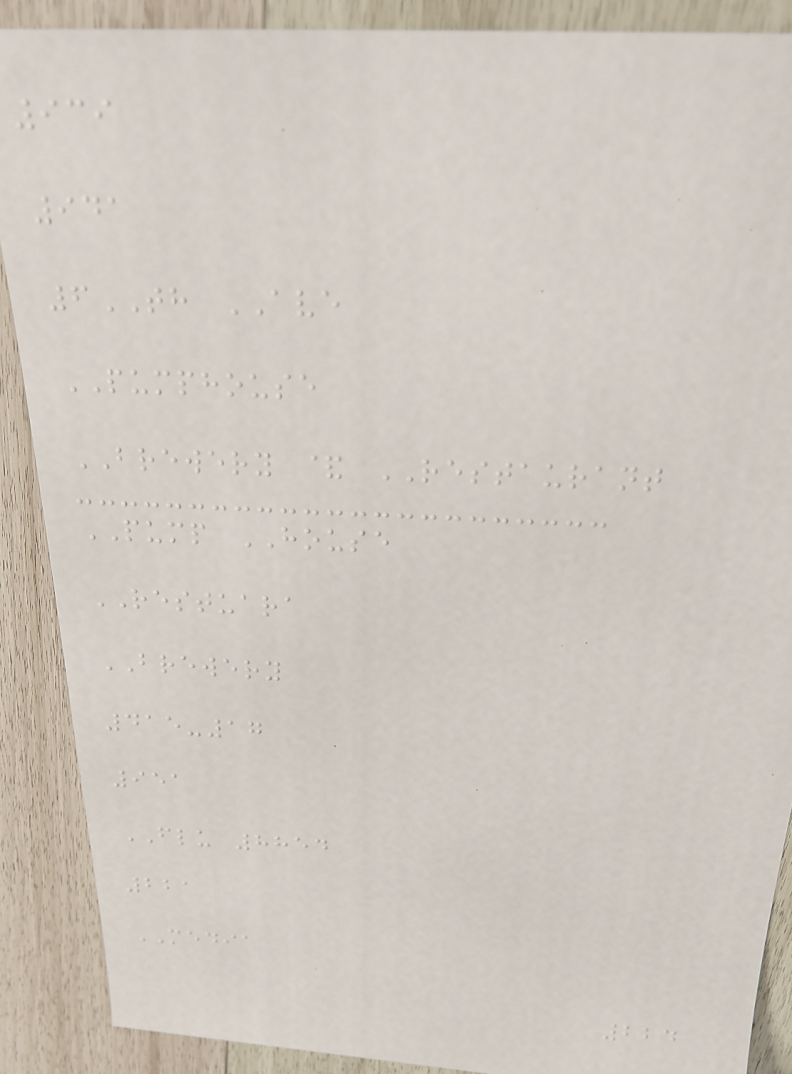939
941
6TH AVE
PUMPHOUSE
BREWERY & RESTAURANT
PUMP HOUSE
RESTUARA
BREWERY
415-17
951
FLU 8854
221
MEDIA
224
